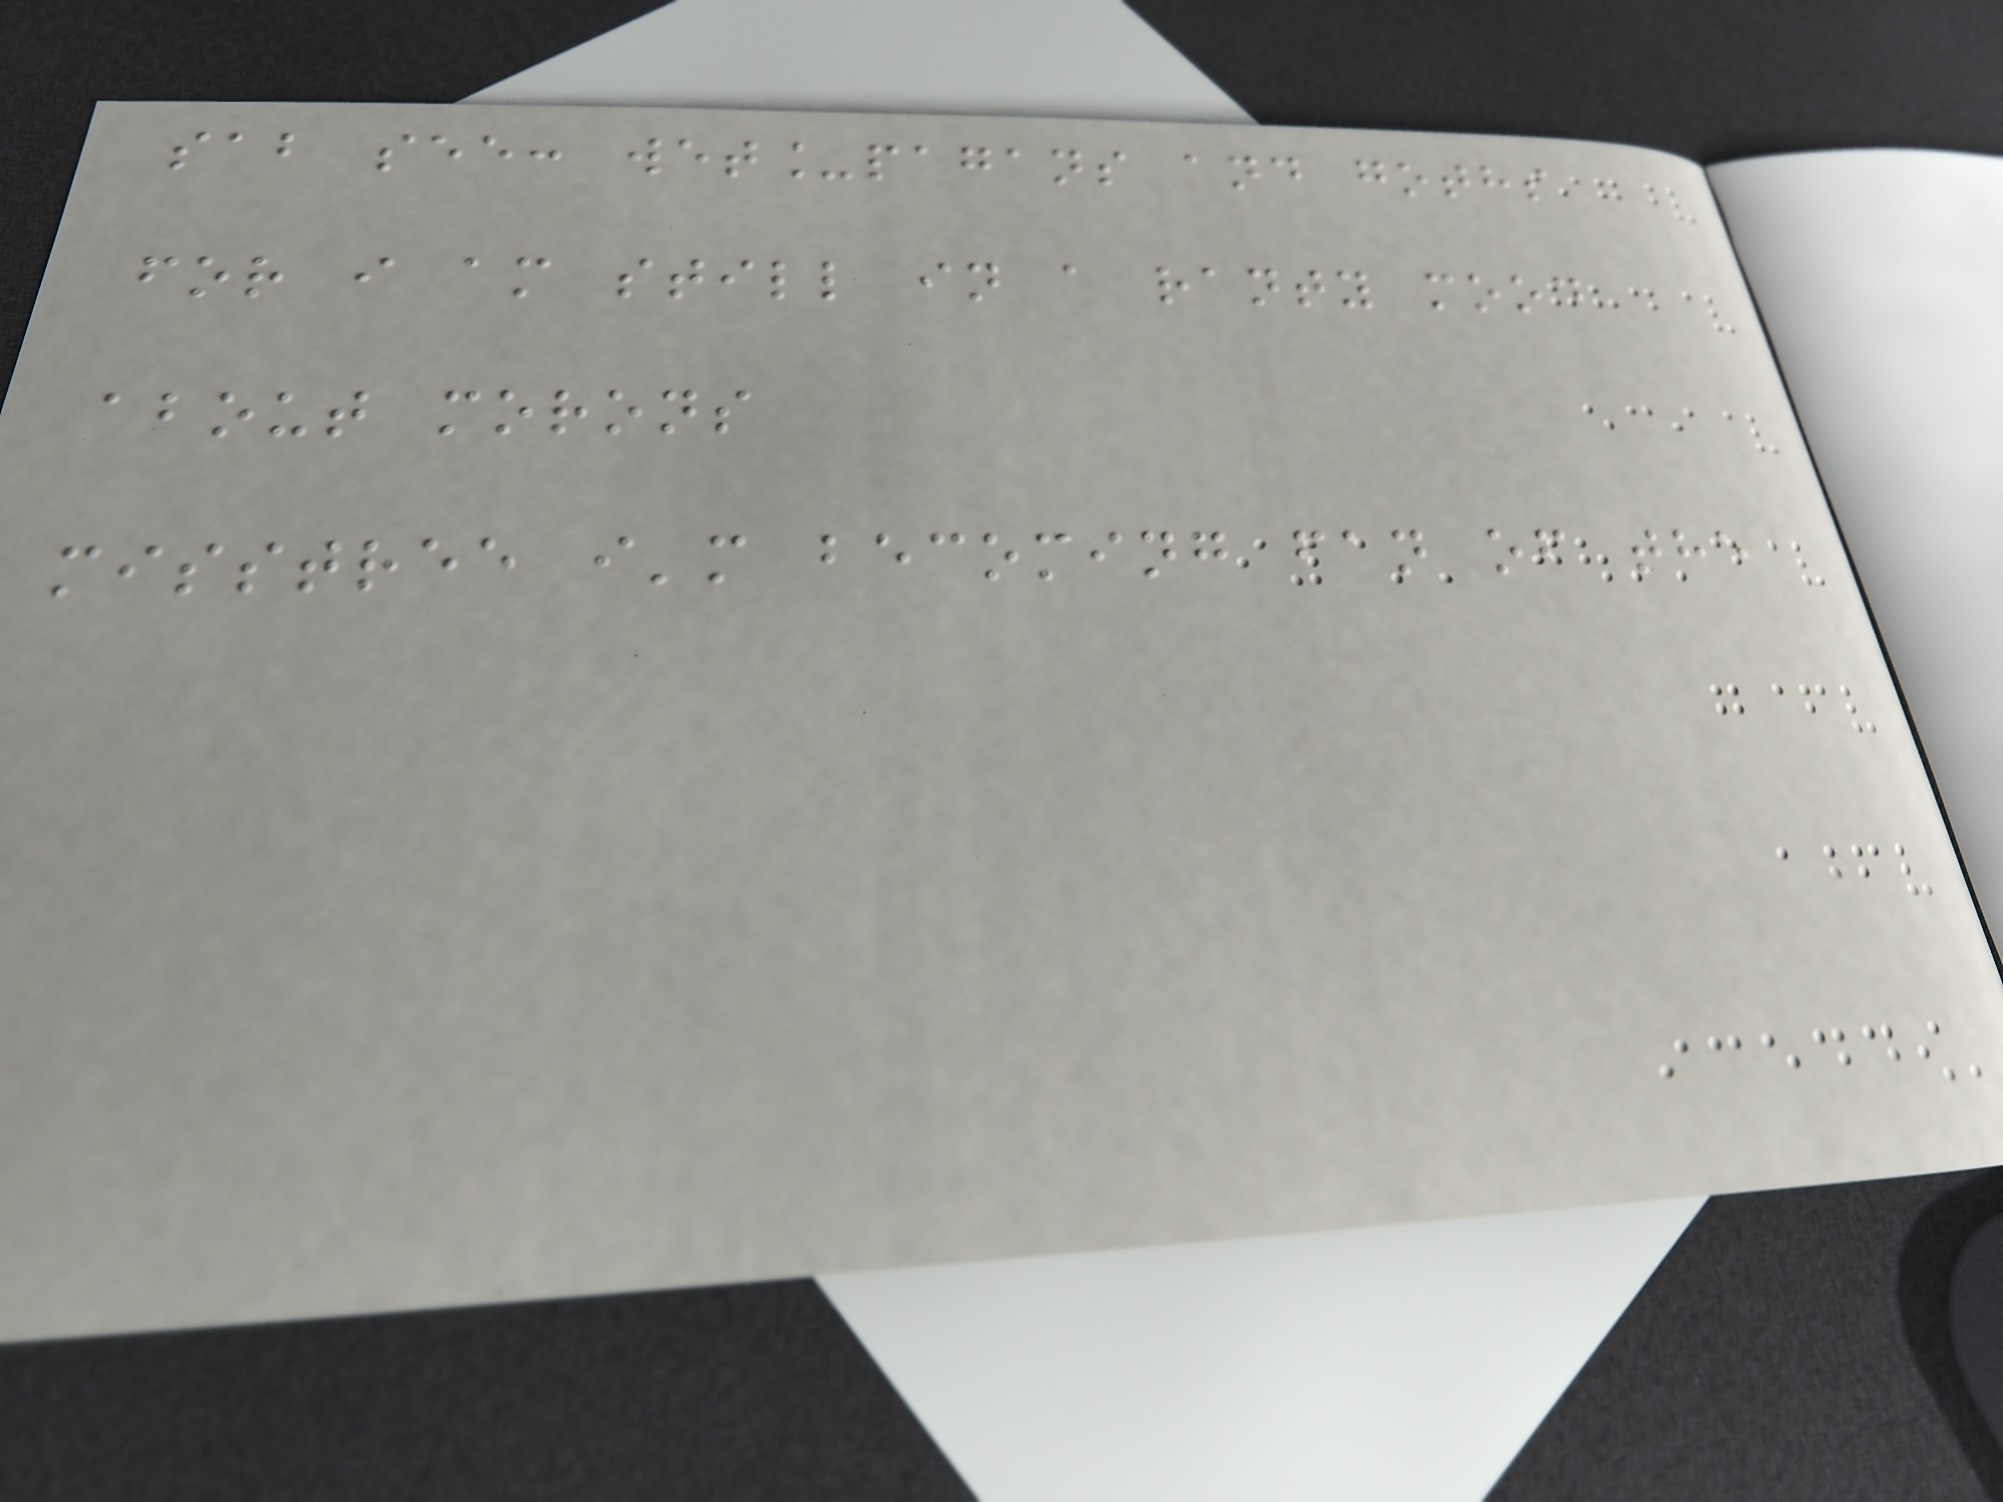sab see: wet_pagans and goths
for i am still in a ranty mood
about morons
misstree i'm becoming fan of the
